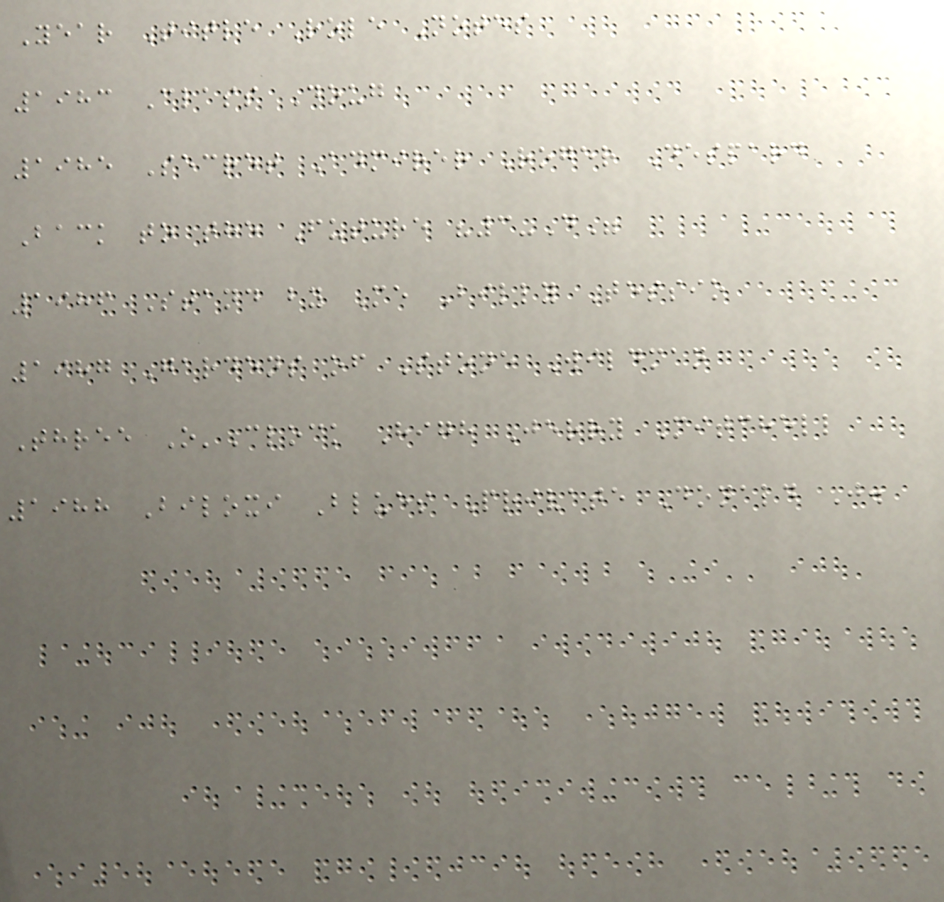Year Title Role Notes
1983 Class Doug
1985 Secret Admirer Roger Despard
Back to the Future "3-D"
1986 Stand by Me Billy Tessio
1987 Gardens of Stone Wildman
Three O'Clock High Jerry Mitchell
1988 Biloxi Blues Private Donald J.
